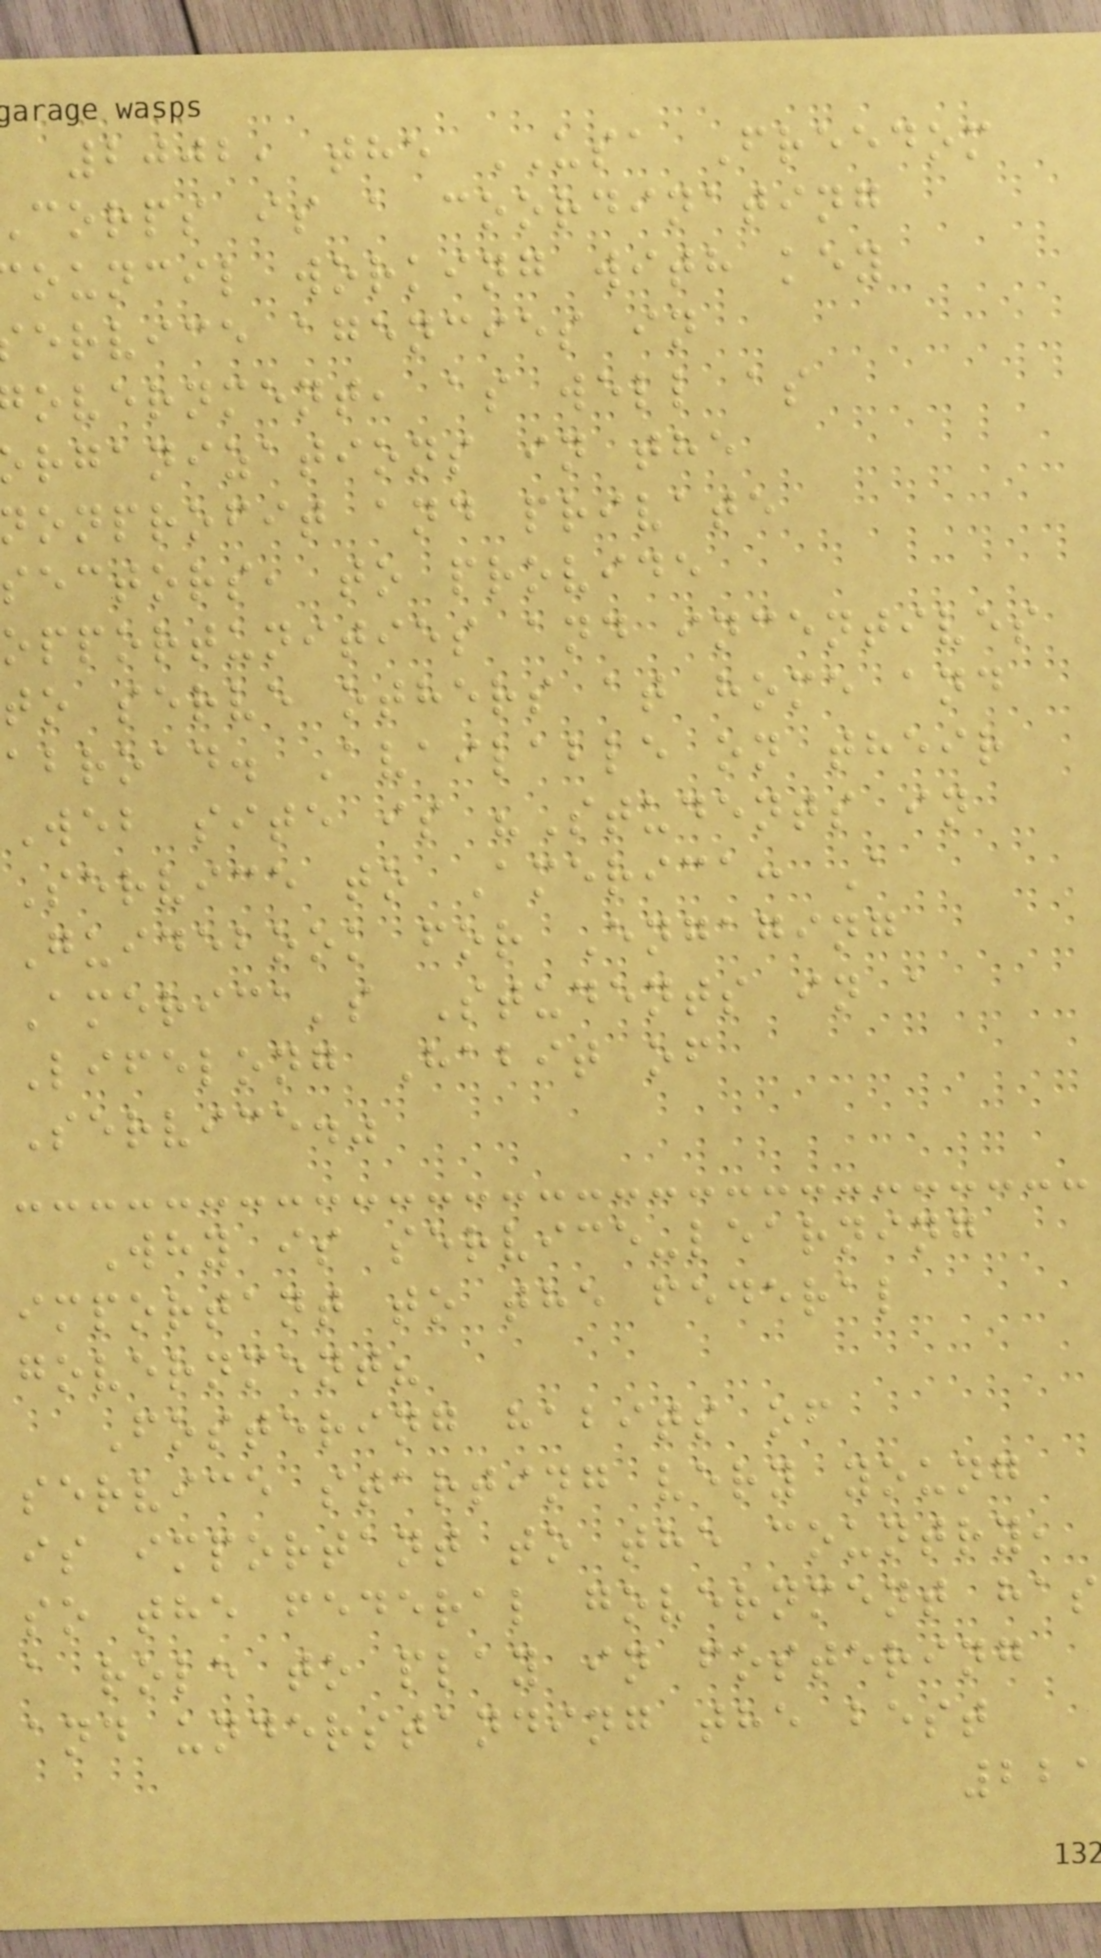2002, the USA Freedom
corps is a coordinating
ouncil working with key
ervice agencies in
overnment, as well as
rganizations in the
nonprofit and private
sectors, to provide
opportunities and incentives
to serve others at home and
abroad. Available on their
Web site is "Students in
Service to America: A
Guidebook for Engaging
America's Students in a
Lifelong Habit of
Service."
Why is service-learning
important to the federal
government?
Fostering habits of
service starting very young
is important to the country,
so the federal government has
a role to play in fostering
and understanding the best
